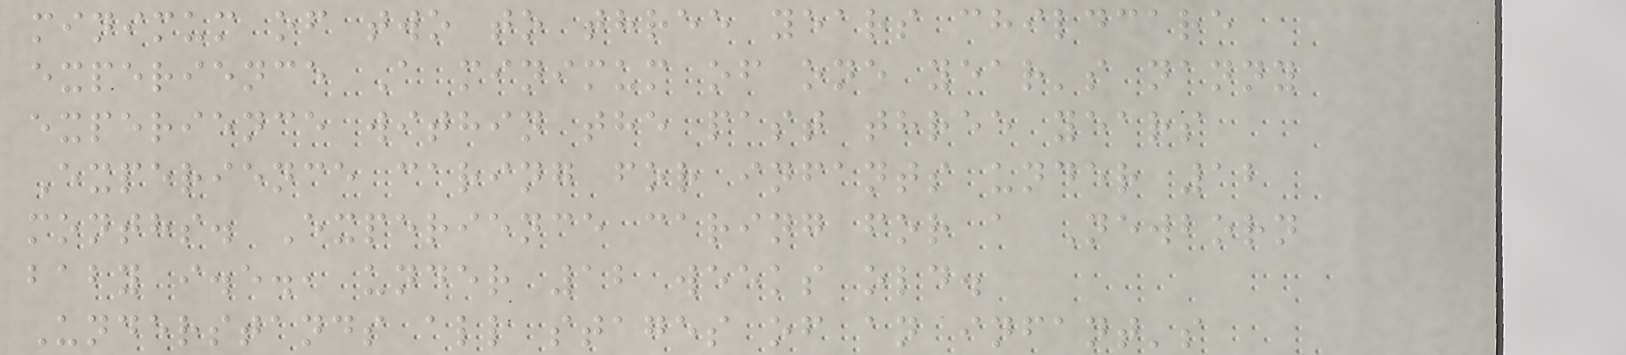minimum of two to three years childcare
experience A minimum of one year's nanny
experience within the past three years
Experience caring for infants under 12
months. Experience caring for a Newborn
baby i.e., under 12 weeks old.
Understands all stages of an infant's
